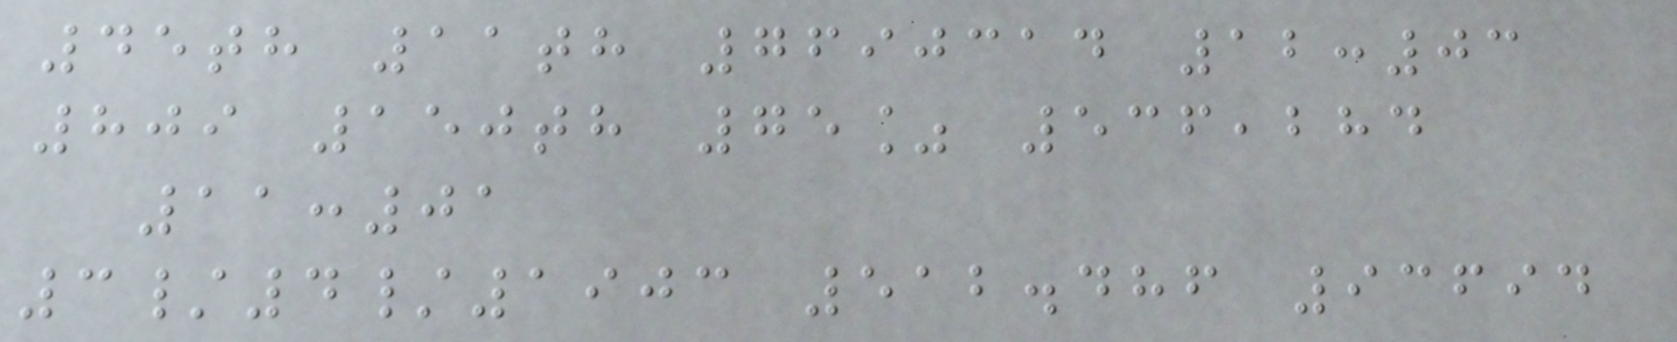45th 11th 7690314 12:03
809 150th 75% 536,284
11:01
3/4/1903 512.486 93694
